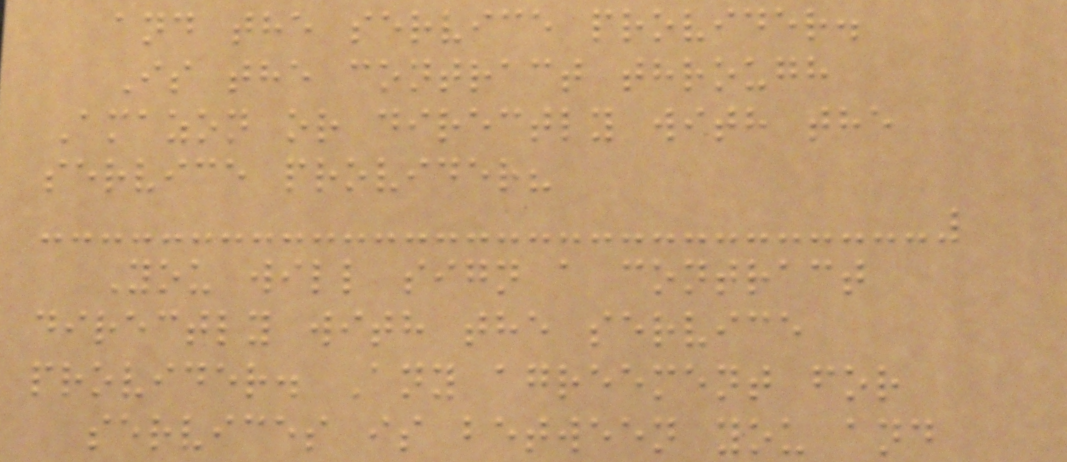and the service provider.
Is the contract through
Amazon or directly with the
service provider?
You will sign a contract
directly with the service
provider. Any agreement for
services is between you and
